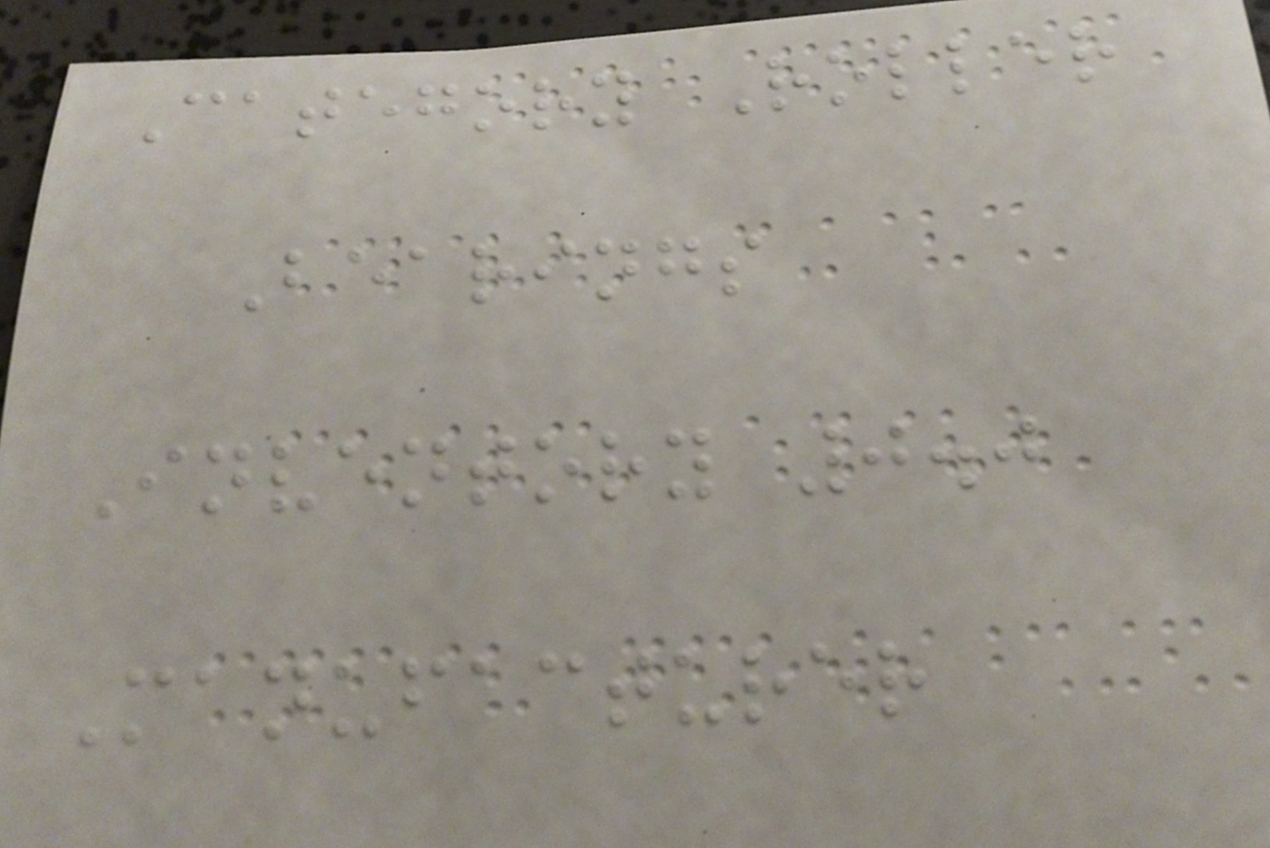Category Roller
Bearings
Inventory 0.0
Manufacturer
